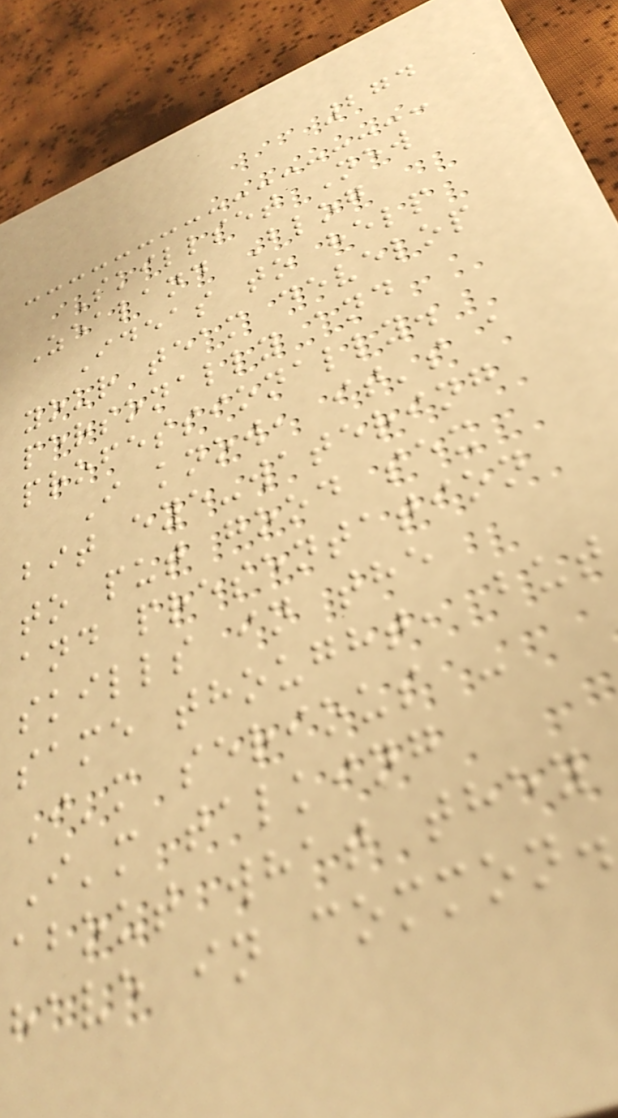274
Skillset New
Zealand Blog
Ideas to help
your team develop
personally and
professionally.
I know, it's a
bit eye-watering
to put good sex
and presentation
skills in the
same thought, but
I'm serious -
I'm talking
about what they
have in common.
